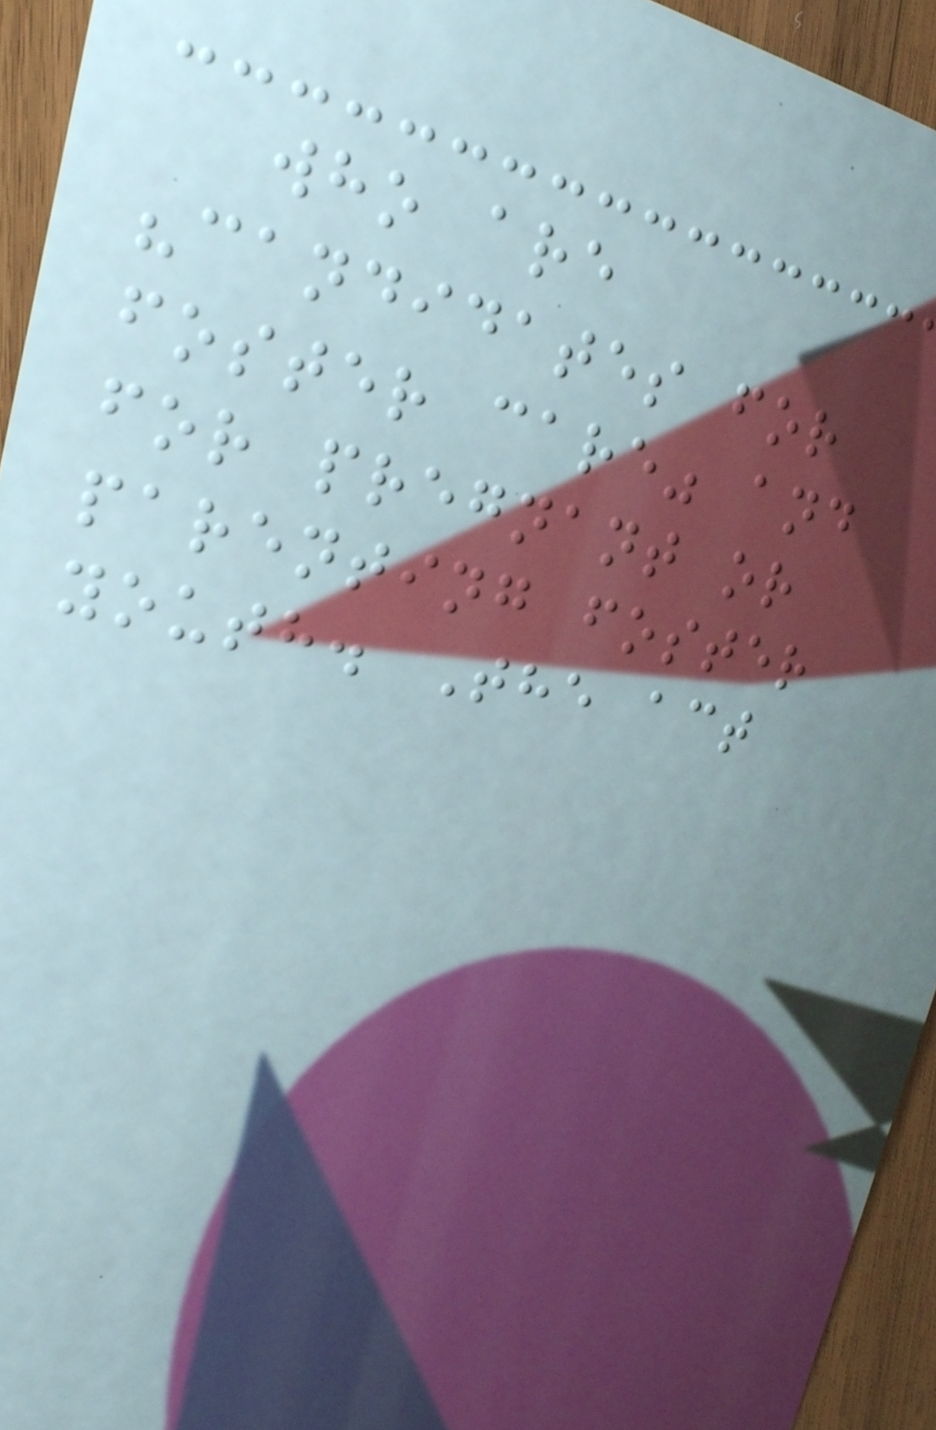who are
"candidates for
foster care" and
for pregnant or
parenting foster
youth. The act
